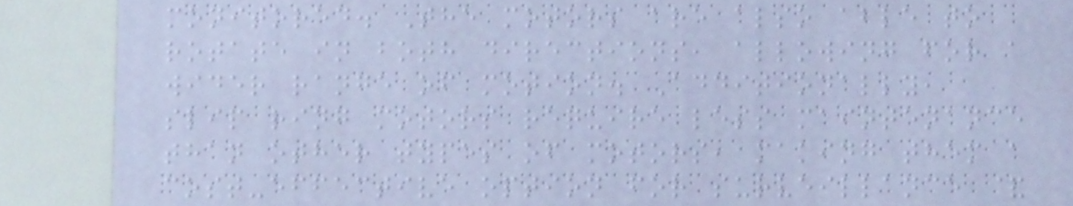monitored. The motors are also able to
rotate in both directions, allowing for a
wider range of motion. Additionally,
slip ring motors require less maintenance
than other types of motors, making them a
cost-effective option for surveillance &
